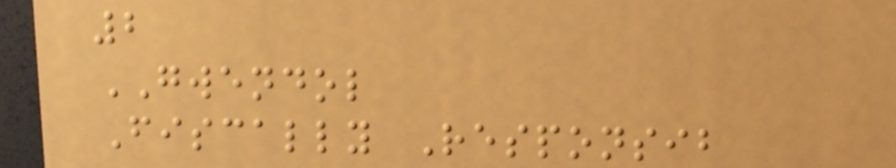2
GWENDOL
Fiscally Responsib
